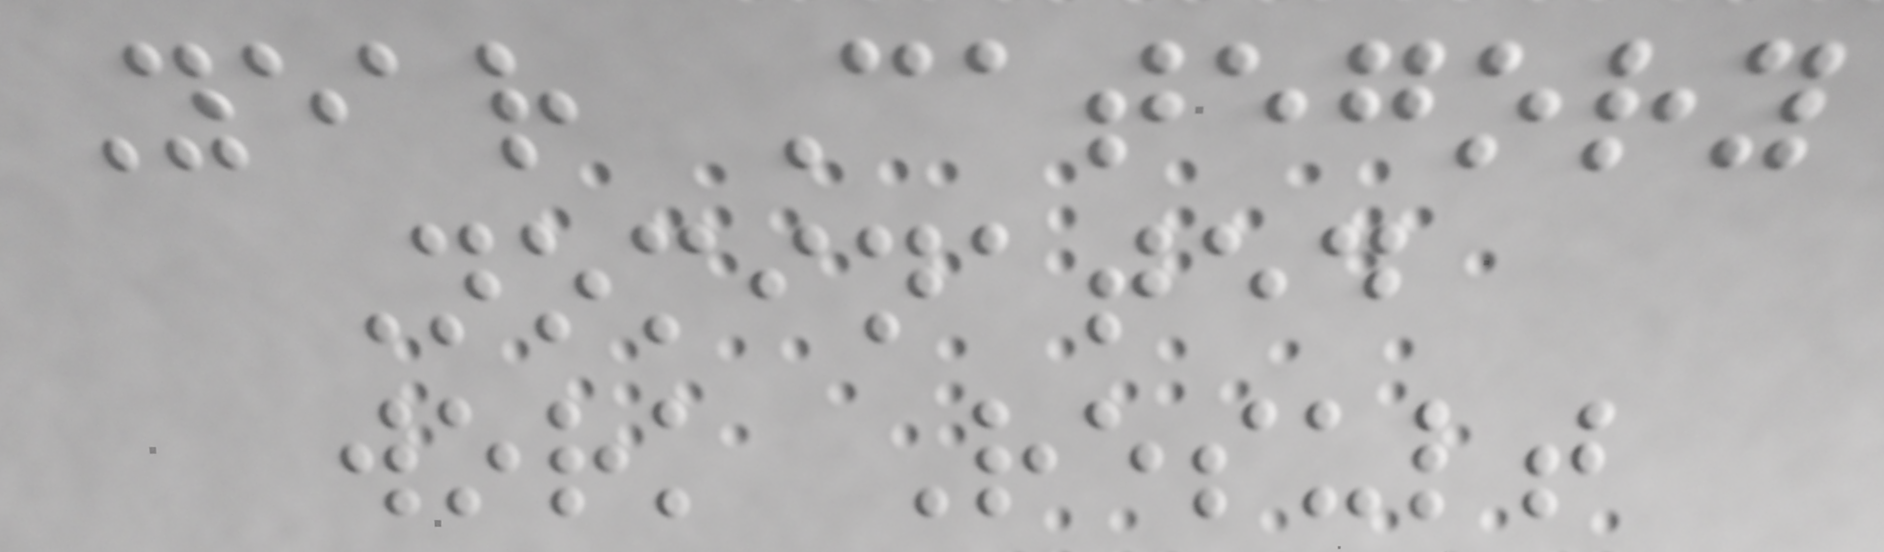Year Category
Nominated
work Result
